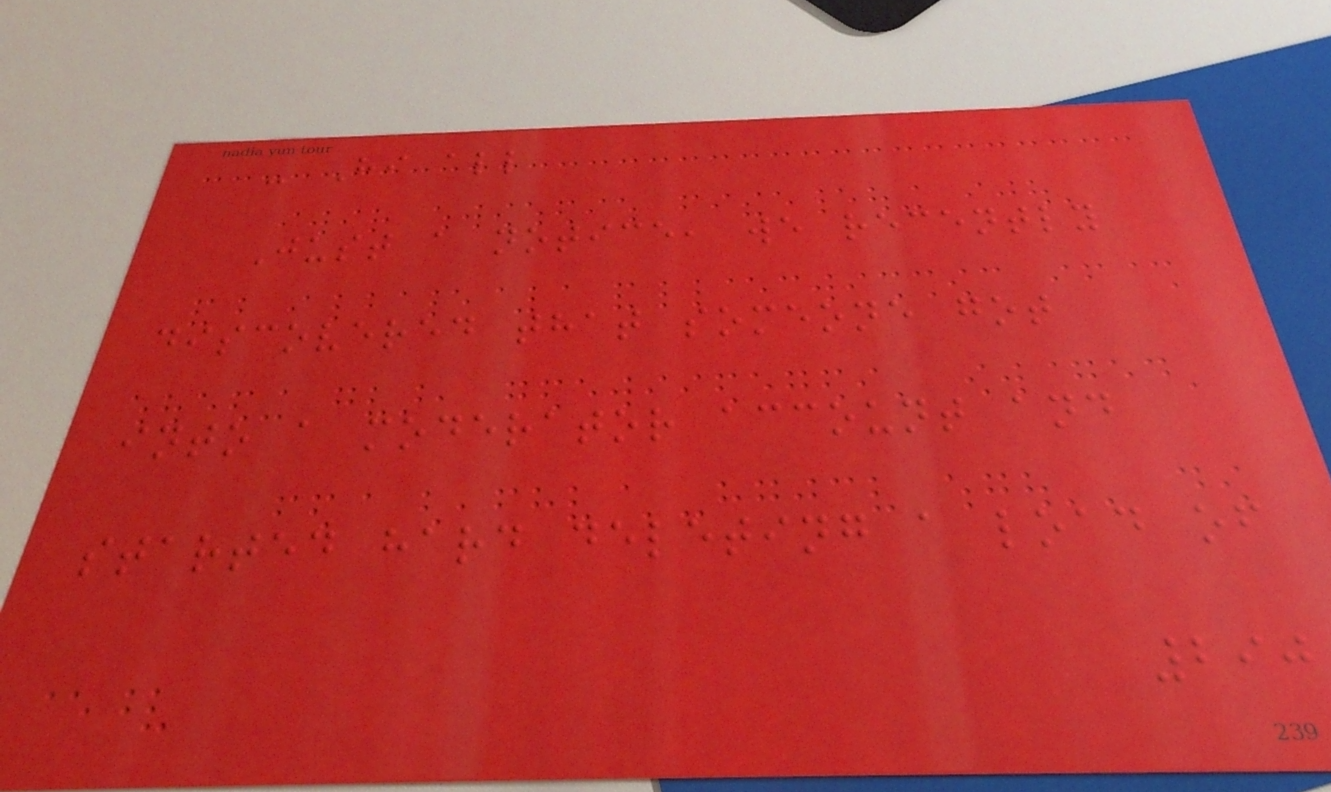- Hi all
Just a notice, we recently
discovered that someone got
into a moderator account and
started hard deleting a load of
290
